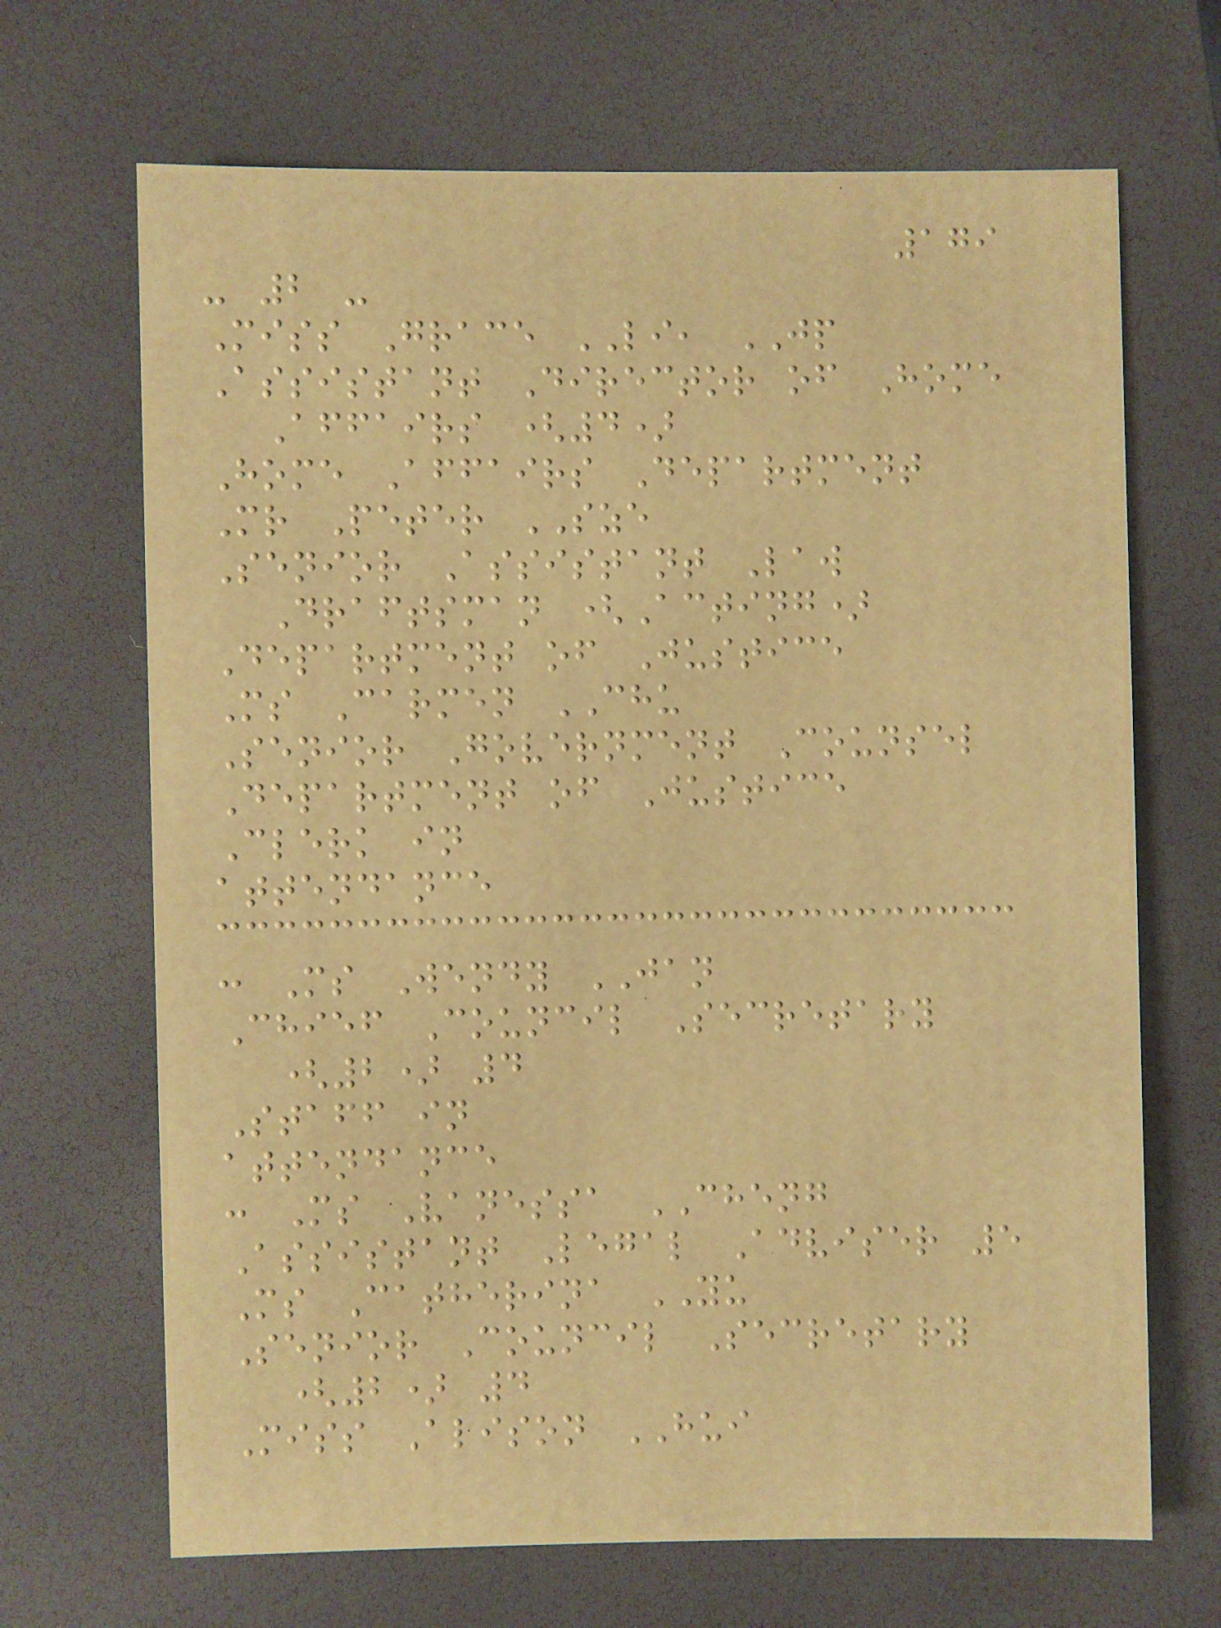179
- 2 -
Miss Grace LI, JP
Assistant Director of Home
Affairs (4)
Home Affairs Department
Mr Peter SZE
Senior Assistant Law
Draftsman (Acting)
Department of Justice
Ms Carmen CHU
Senior Government Counsel
Department of Justice
Clerk in
attendance
: Ms Wendy JAN
Chief Council Secretary
(2) 4
Staff in
attendance
: Ms Vanessa CHENG
Assistant Legal Adviser 5
Ms Catherina YU
Senior Council Secretary
(2) 4
Miss Alison HUI
